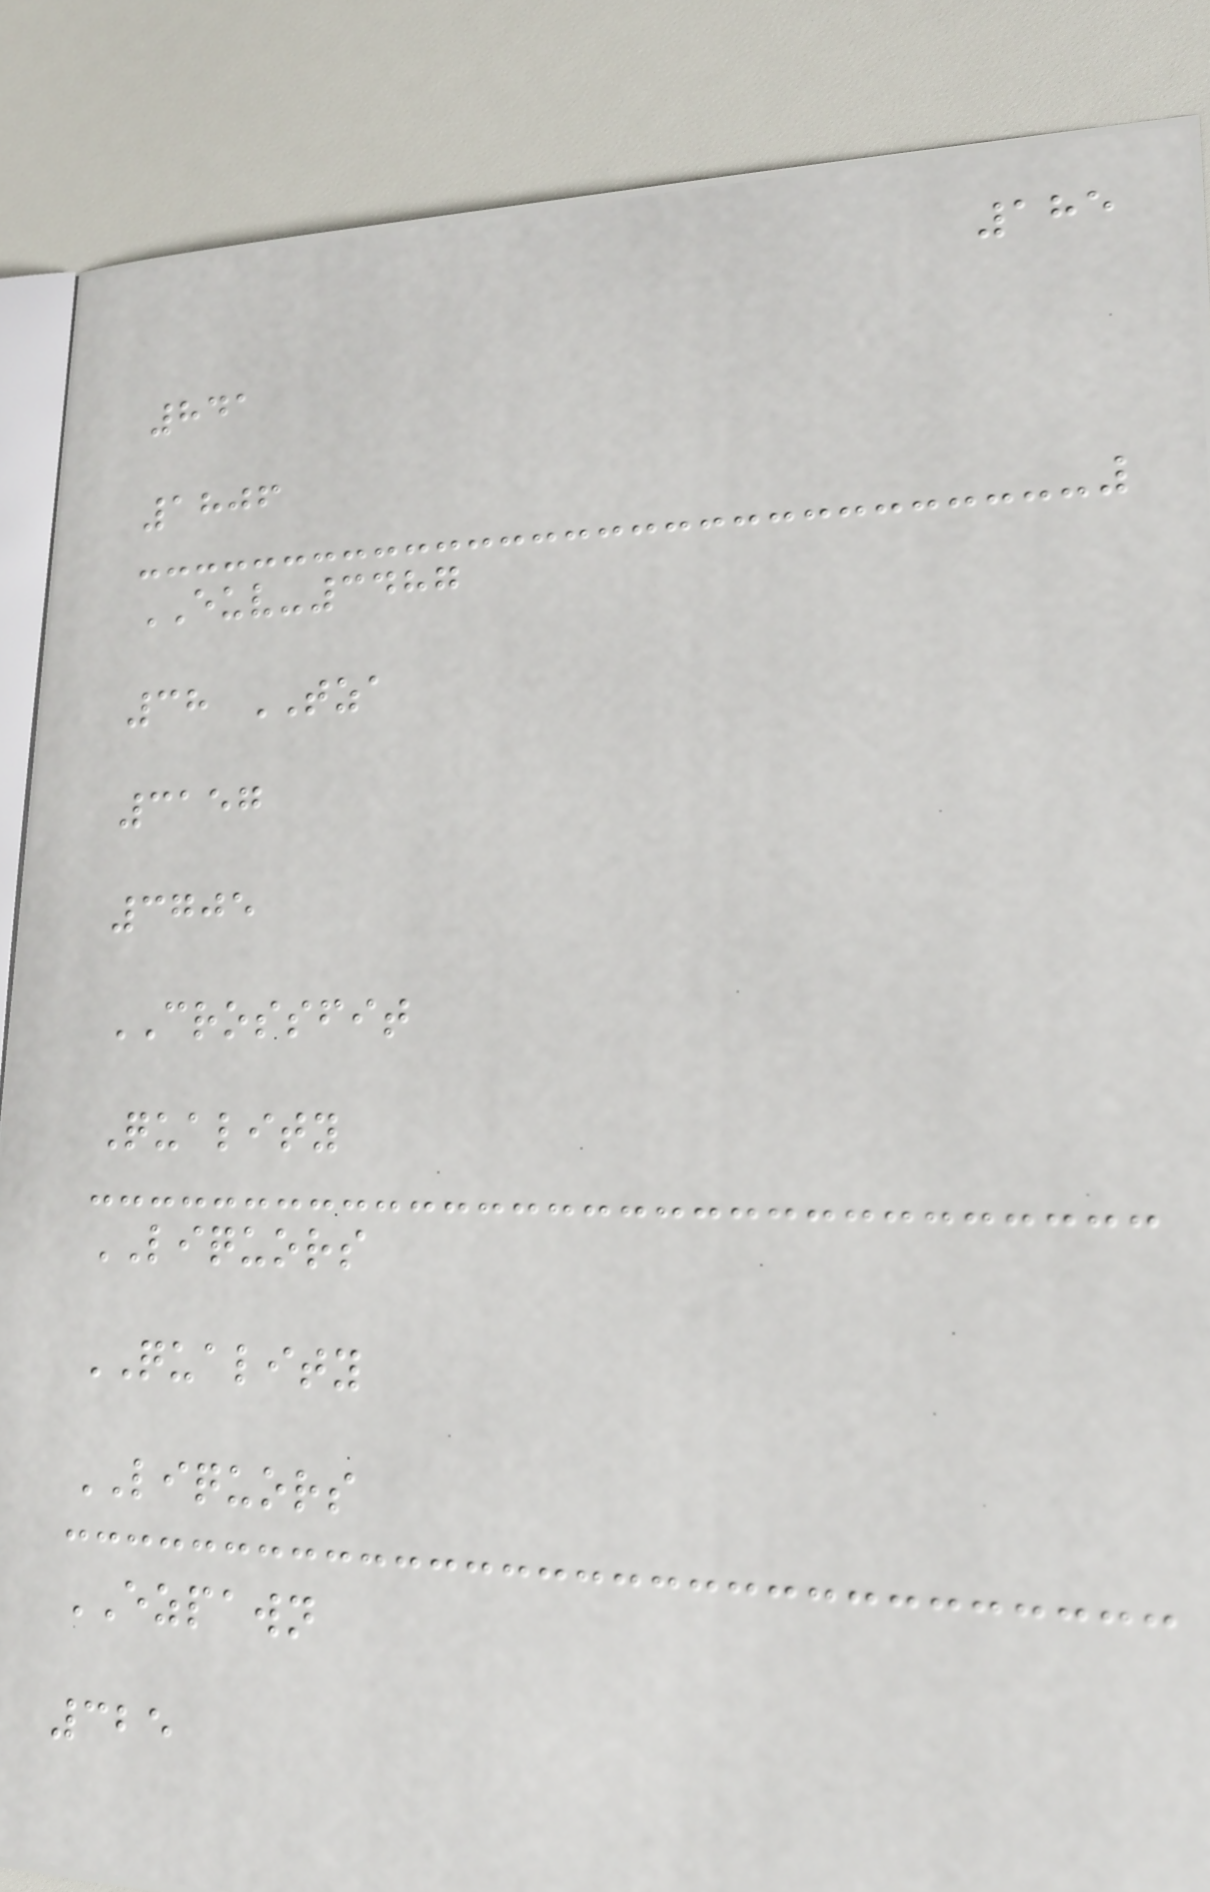185
841
1806
EUV-3487
38 TZA
3157
3705
CROSSFIT
Quality
LIQUORS
QUALITY
LIQUORS
EZPAWN
325
